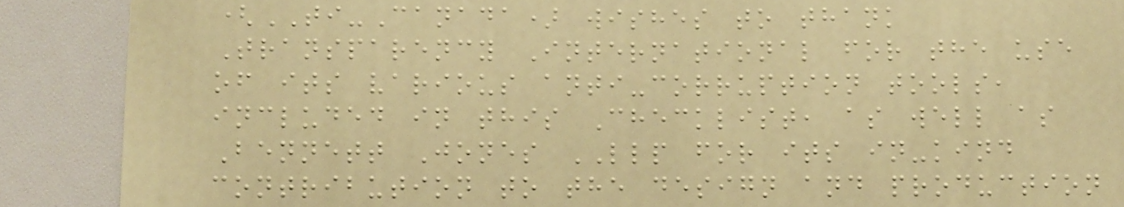(TI-Canada) wishes to thank
Transparency International for the use
of its various anti-corruption tools,
included in this Checklist, as well as
Bennett Jones LLP for its in-kind
contribution to the design and production
